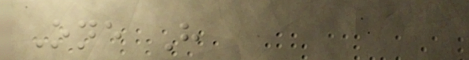One H
